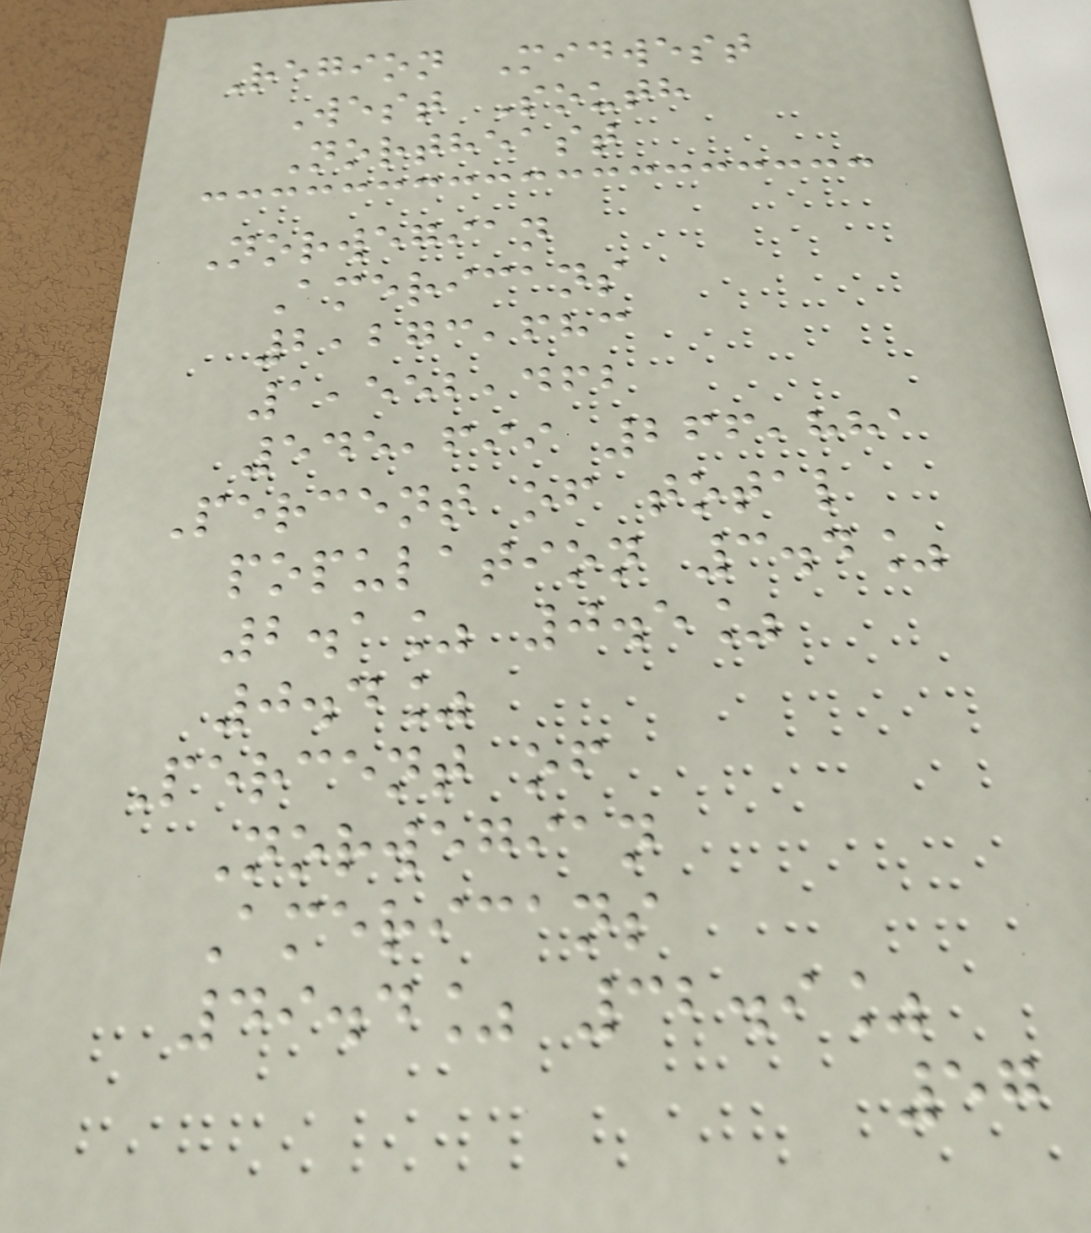Region Midwest
West South
Northeast
Norwegian
Americans
2,273,683
1,552,462
545,699 266,881
Percent of total
population 3.4%
2.1% 0.5%
0.4%
Percent of
Norwegian
Americans
49.4% 32.9%
57
